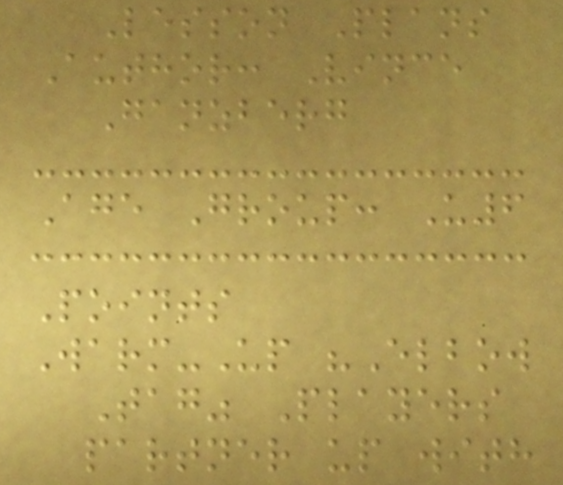Lesson Plans
Author: Vince
Ganzberg
Age Group: U6
Points
Warm-Up "Elbow
Tag" Players
partner up with
